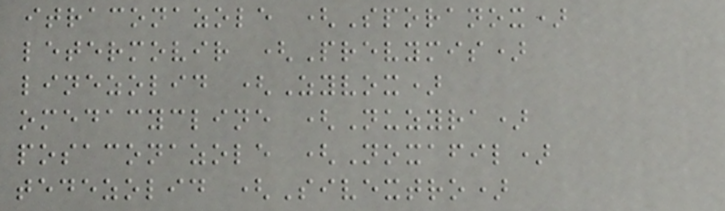itraconazole (Sporanox)
letermovir (Prevymis)
linezolid (Zyvox)
omedacycline (Nuzyra)
posaconazole (Noxafil)
tedezolid (Sivextro)
